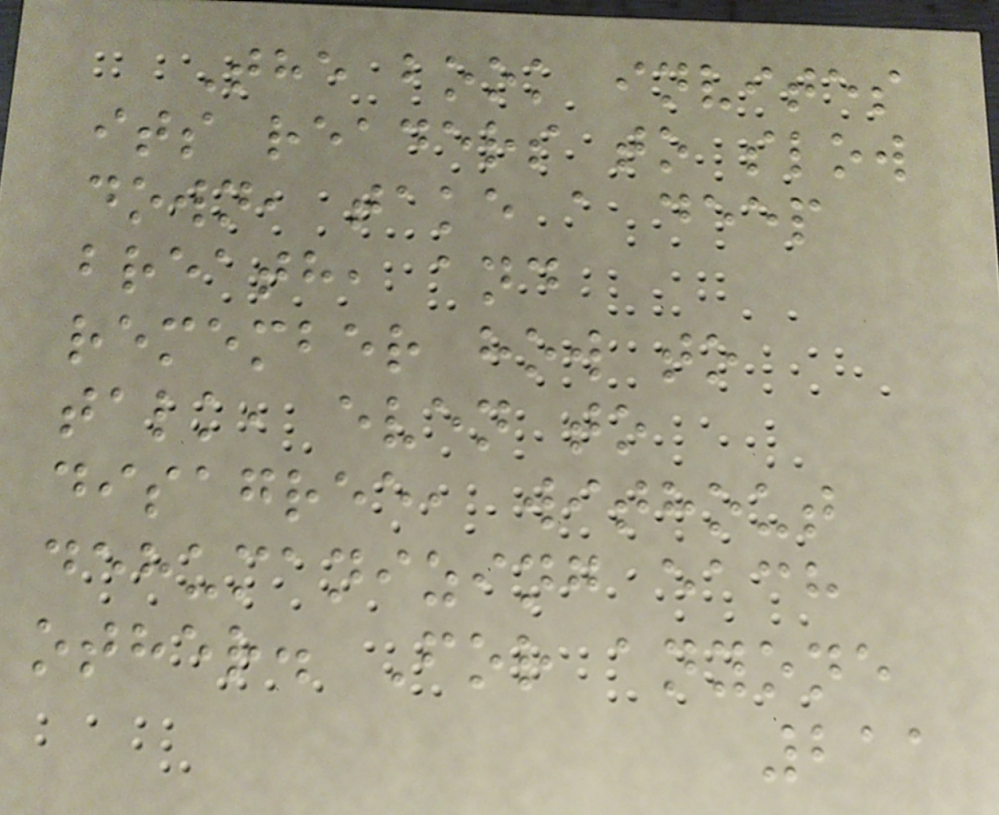The book invites
its readers to slow
down, take a deep
breath, and
remember how to
talk, even to
disagree, without
dehumanizing each
other. For anyone
211
